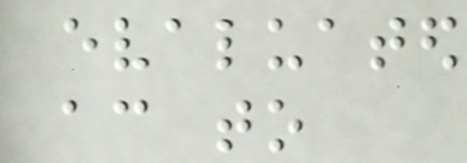evaluated
according to
